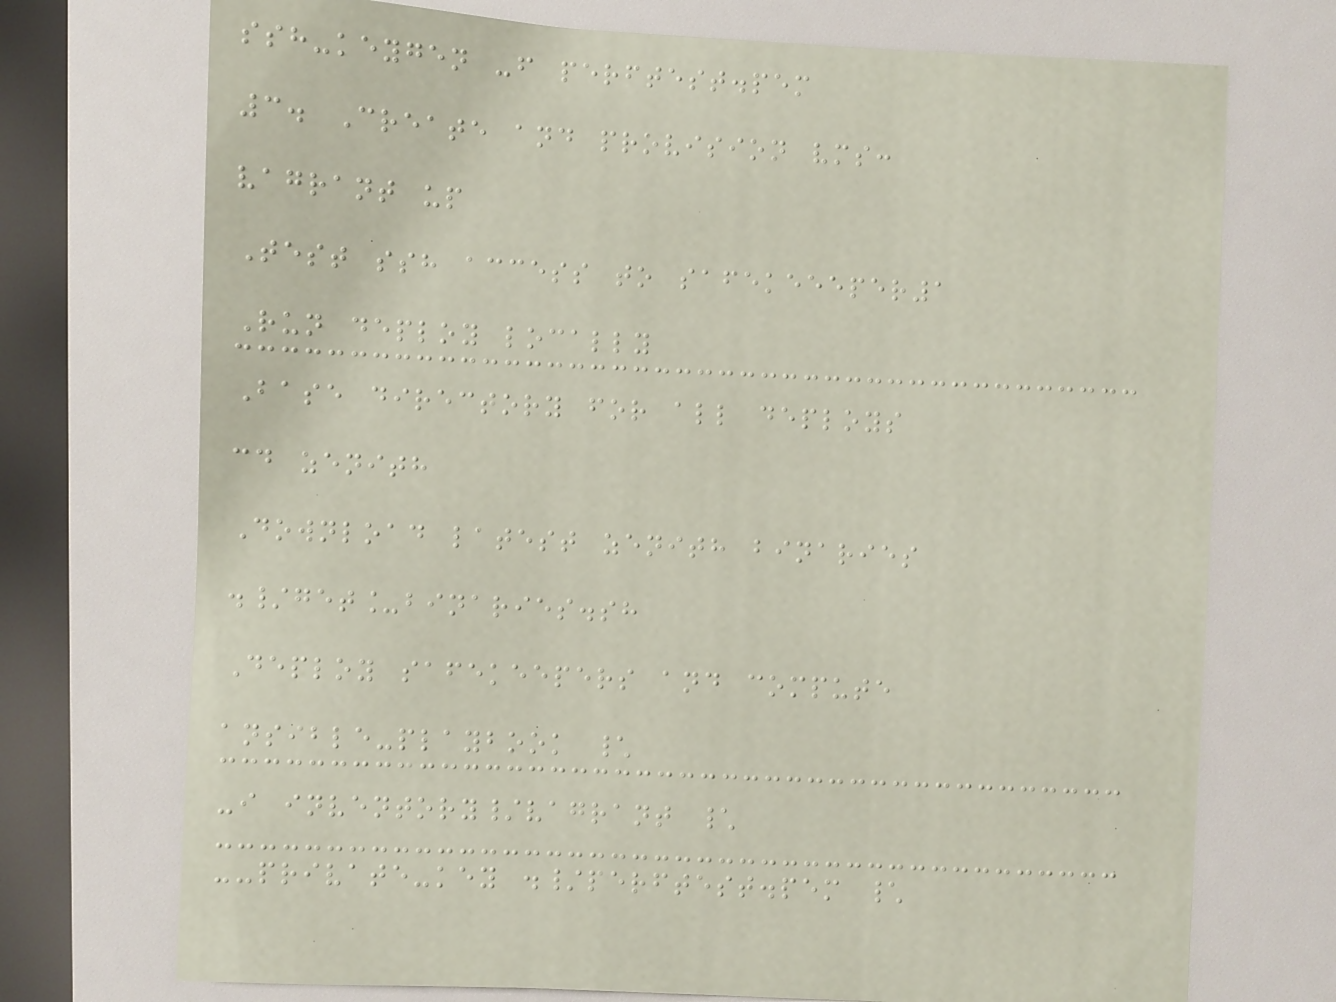ssh-keygen -f perftest.pem
3. Create and provision vms:
vagrant up
Test ssh access to safekeeeper1
Run deploy locally
Base directory for all deploys
cd zenith
Download latest zenith binaries
./get_binaries.sh
Deploy safekeepers and compute
ansible-playbook \
-i inventory/vagrant \
--private-key ./perftest.pem \
